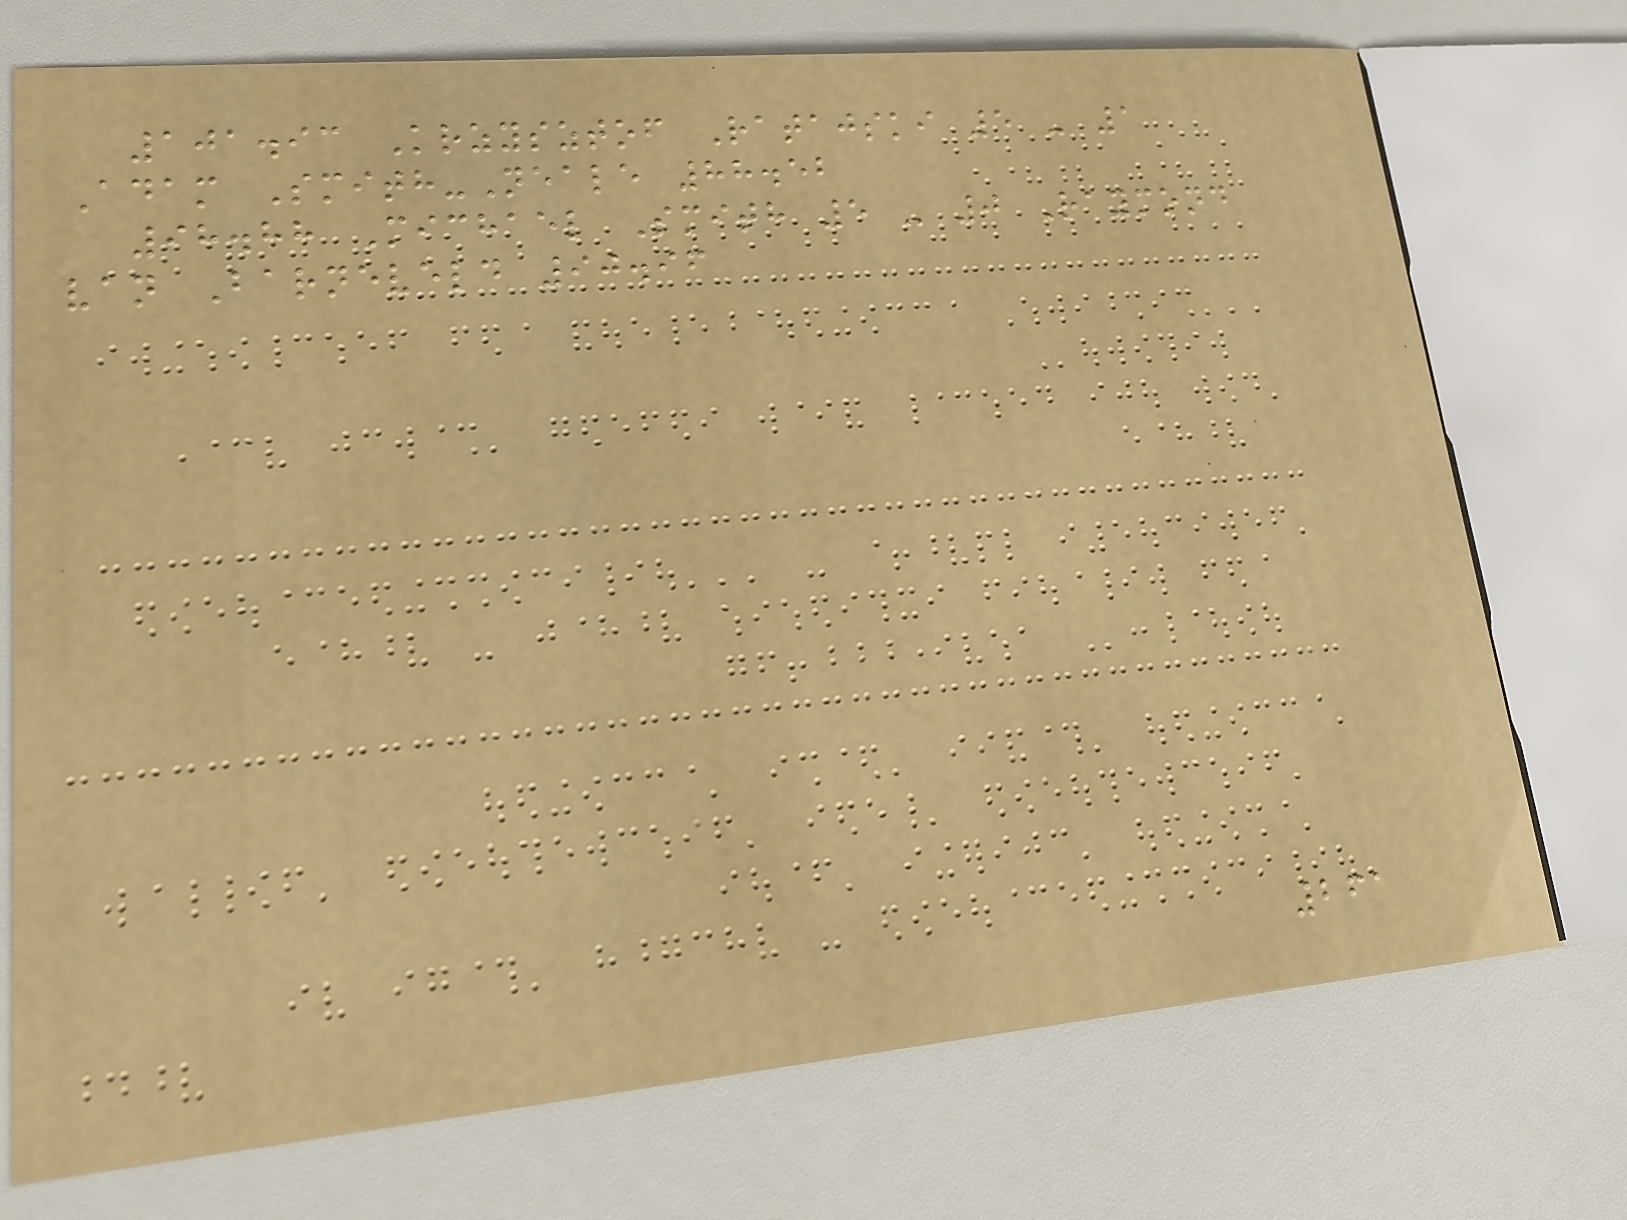101.93 Krzysztof Ratajski 5 - 1
Adam Smith-Neale 88.52
98.88 Michael Smith 5 - 0 Raymond
van Barneveld 90.96
261
